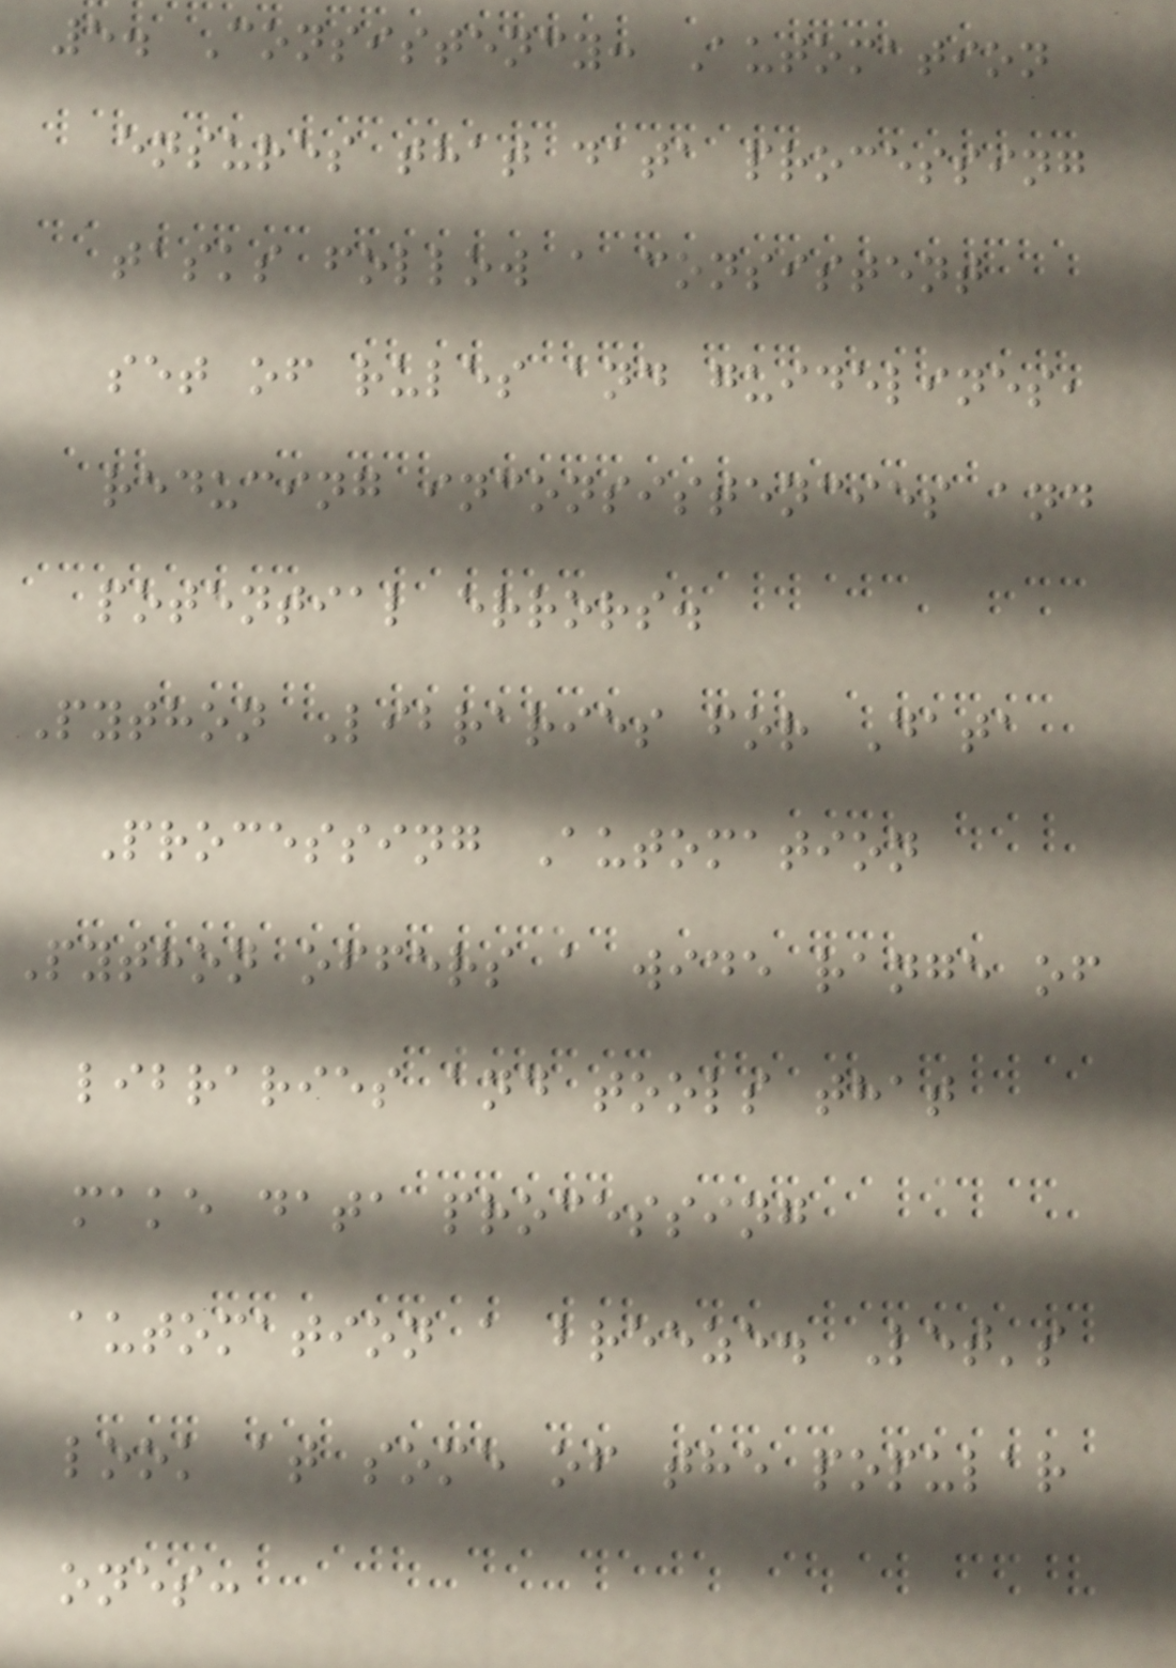5. Consistency: Automation
ensures that data processing
tasks follow a consistent
set of rules and guidelines,
reducing inconsistencies and
potential errors.
Python Libraries for Data
Processing Automation
Python offers a wide range of
libraries and tools that
make data processing
automation a breeze. Let's
look at some of the popular
ones:
